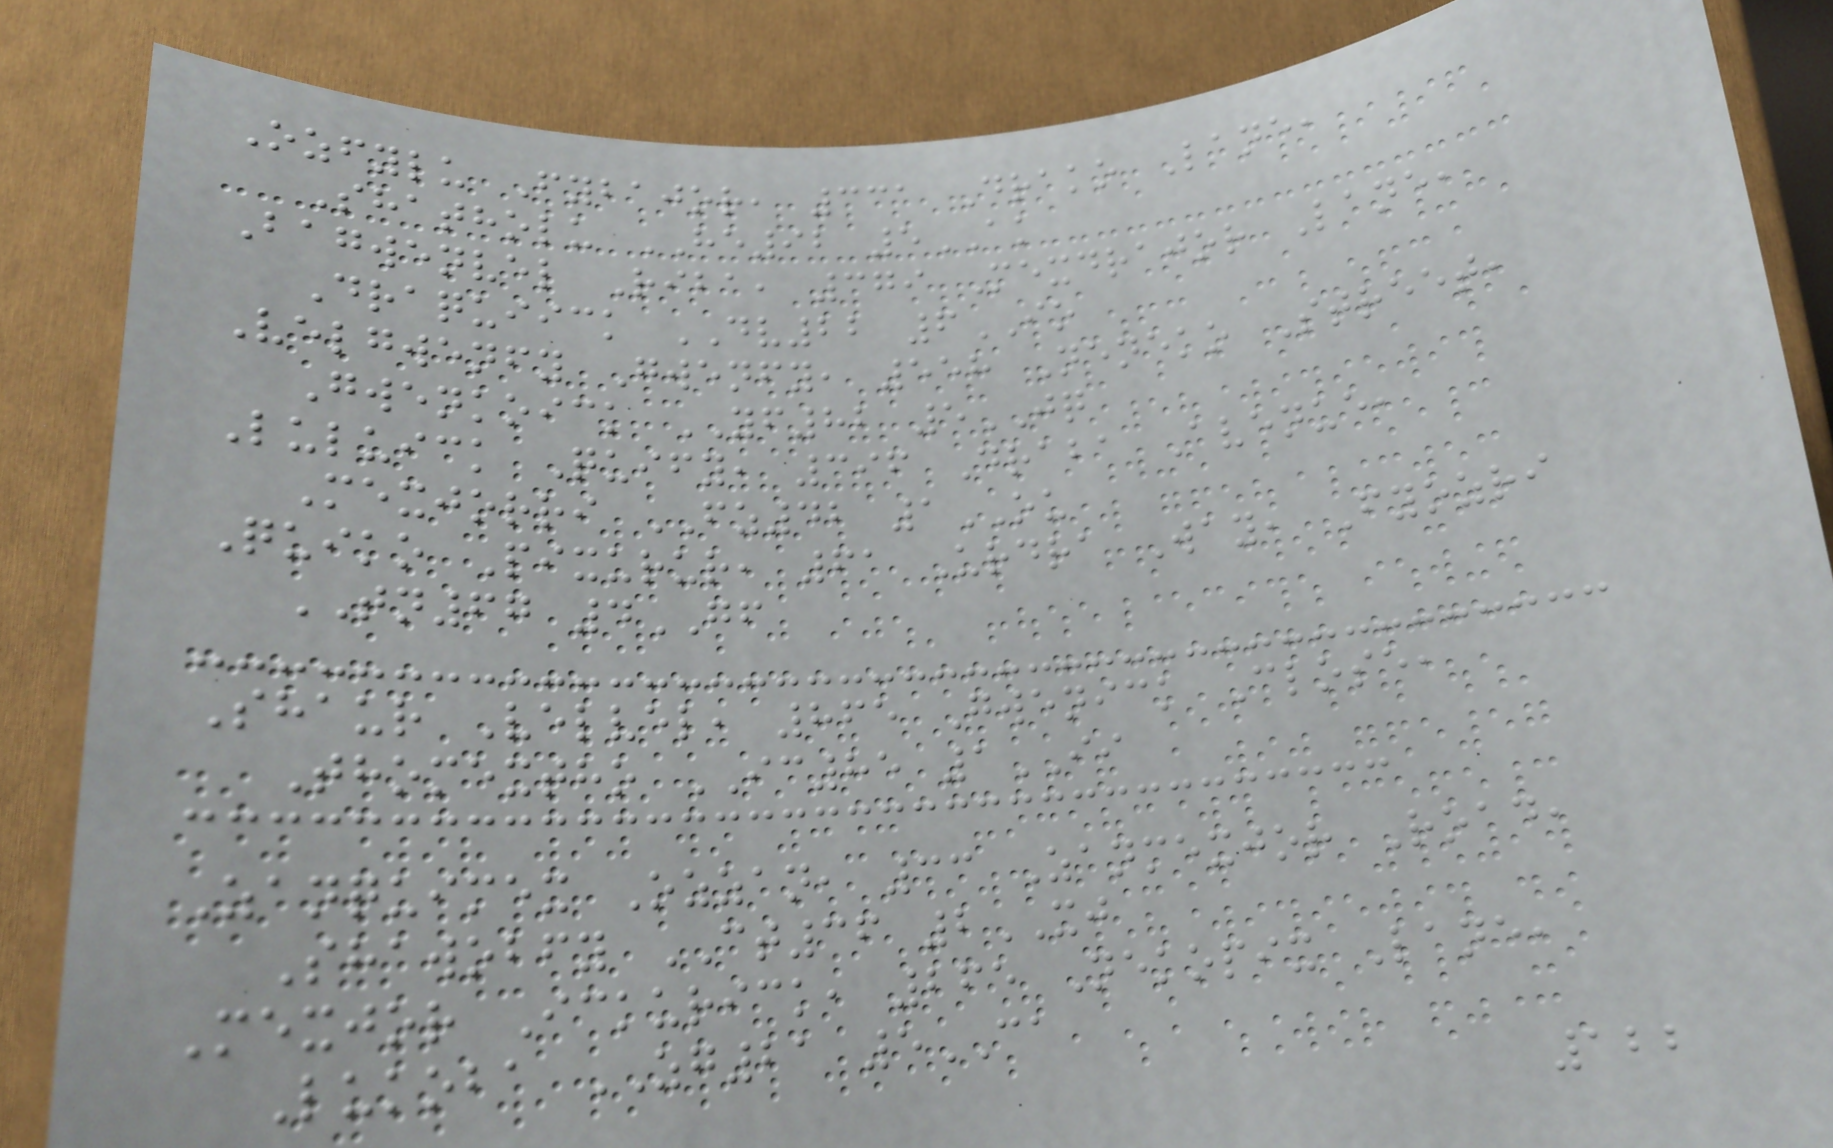Ozfylu Fybajor, 331 Drako Lane,
Shatholu HE92 5AK
Bagwenvel Riba, 379 Mexdrajor Lane,
Draquiick DV22 6IO
Velgwenfy Gwenfy, 558 Neneko Street,
Gwenkoick YF82 5JQ
Luluick Quify, 396 Draba Avenue,
Mexjorri FZ42 1OU
Quiko Pixurur, 61 Urdra Way, Fyozri
TN67 4GF
Shaur Velvel, 865 Gwenick Close,
Thomextho IC85 1II
Zanquimex Ozzan, 33 Zanmexjor Road,
Shawobfy CT36 2XJ
Mexjor Ickurick, 265 Nekopix Lane,
Lukoba ZG21 5CA
122
